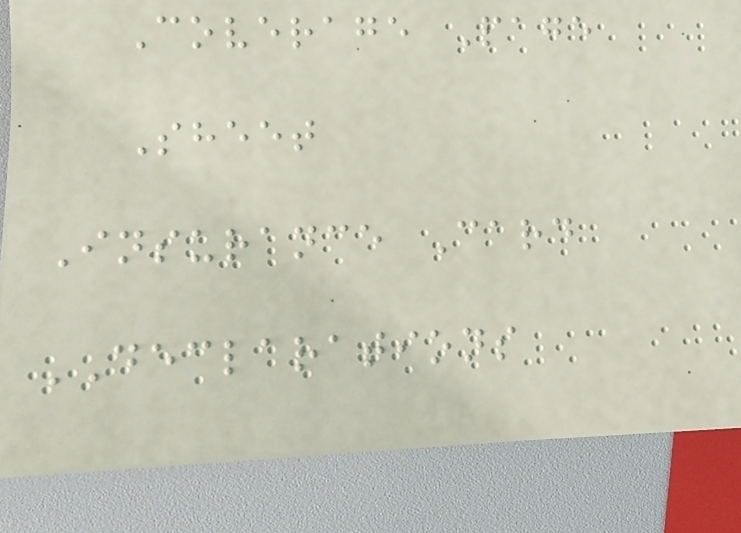Coverage Page
Sheet
Insurance Card
DECLARATIONS
